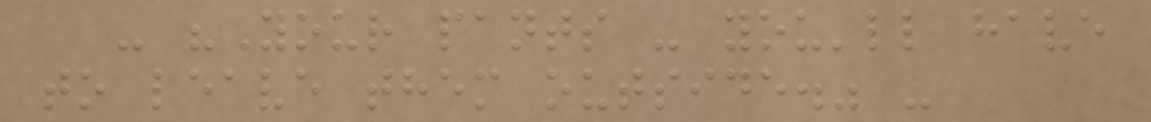- "Your pants - you'll have
to leave them outside." -
